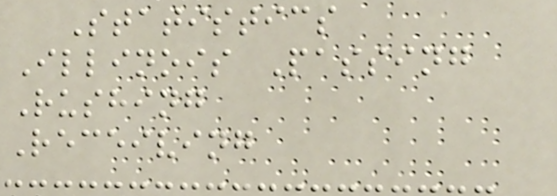Statistics
Illinois Passing
Rushing
Receiving
